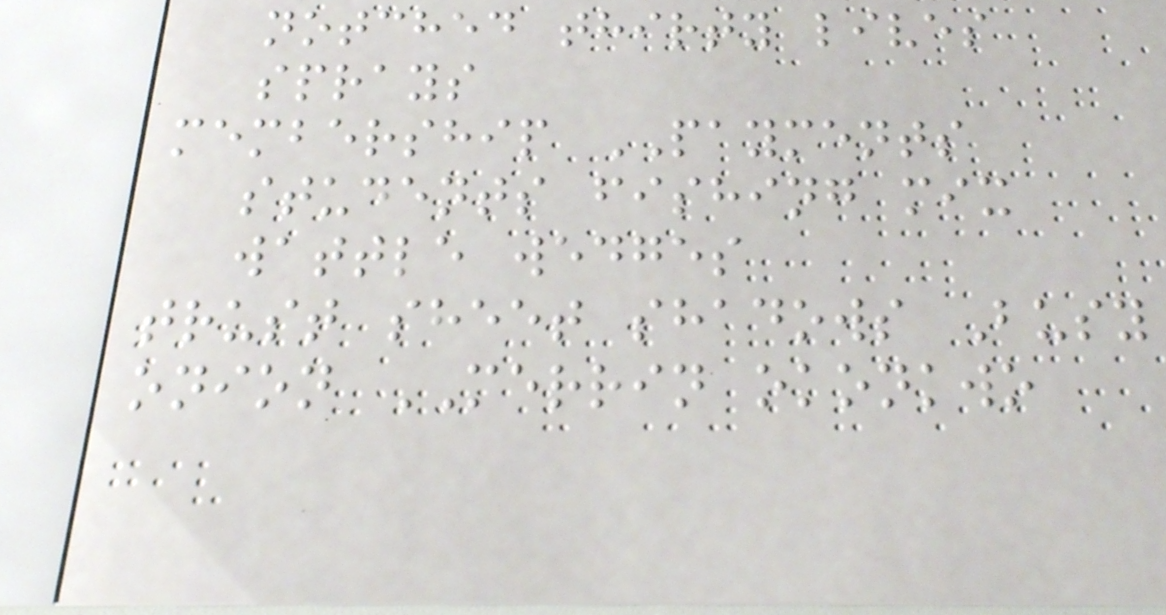notched thirty lives
sprays
membership PAYMENTS
students fishing mix
wattle wedges
trust sheet shadows Busy
onion MERRIN okonkwo
